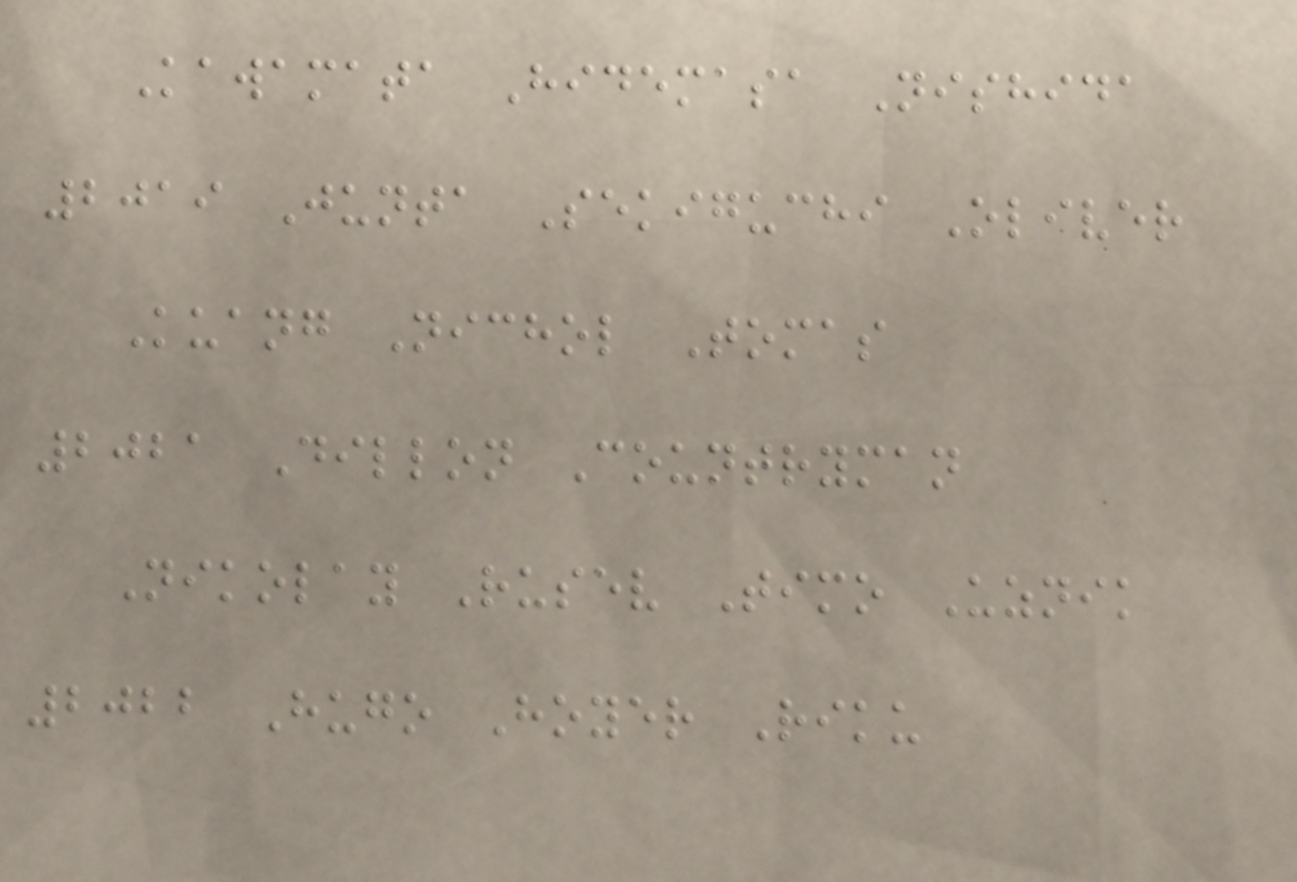Kawamata Hidemasa Nishida
2019 Junta Sekiguchi Oliver
Kuang Nichol Tomas
2021 Dillon Countryman
Nikolay Rusev Timo Uznik
2022 Hugo Hoyer Riku
